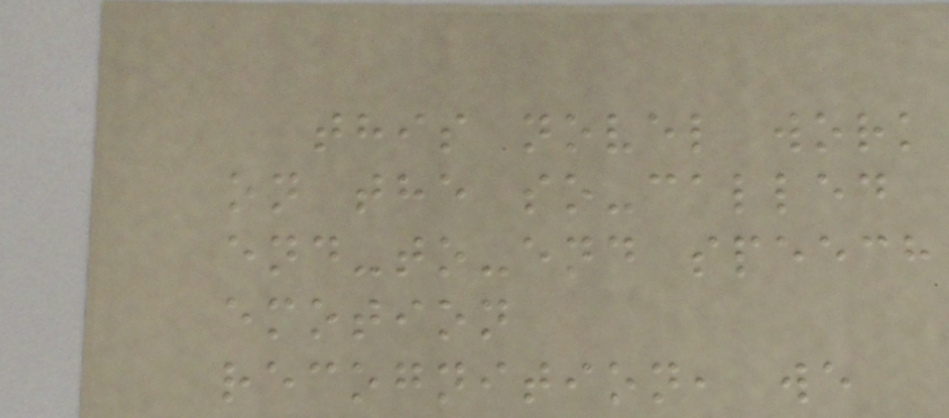this novel work
on the so-called
end-to-end speech
emotion
recognition, we
